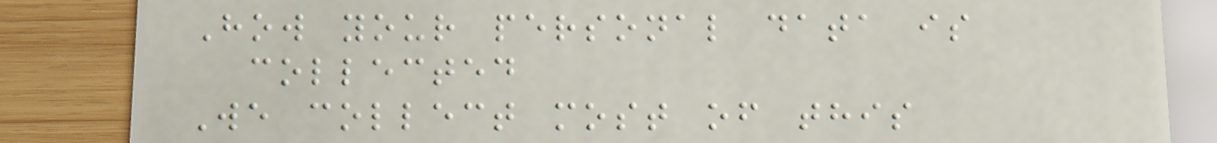How your personal data is
collected
We collect most of this
